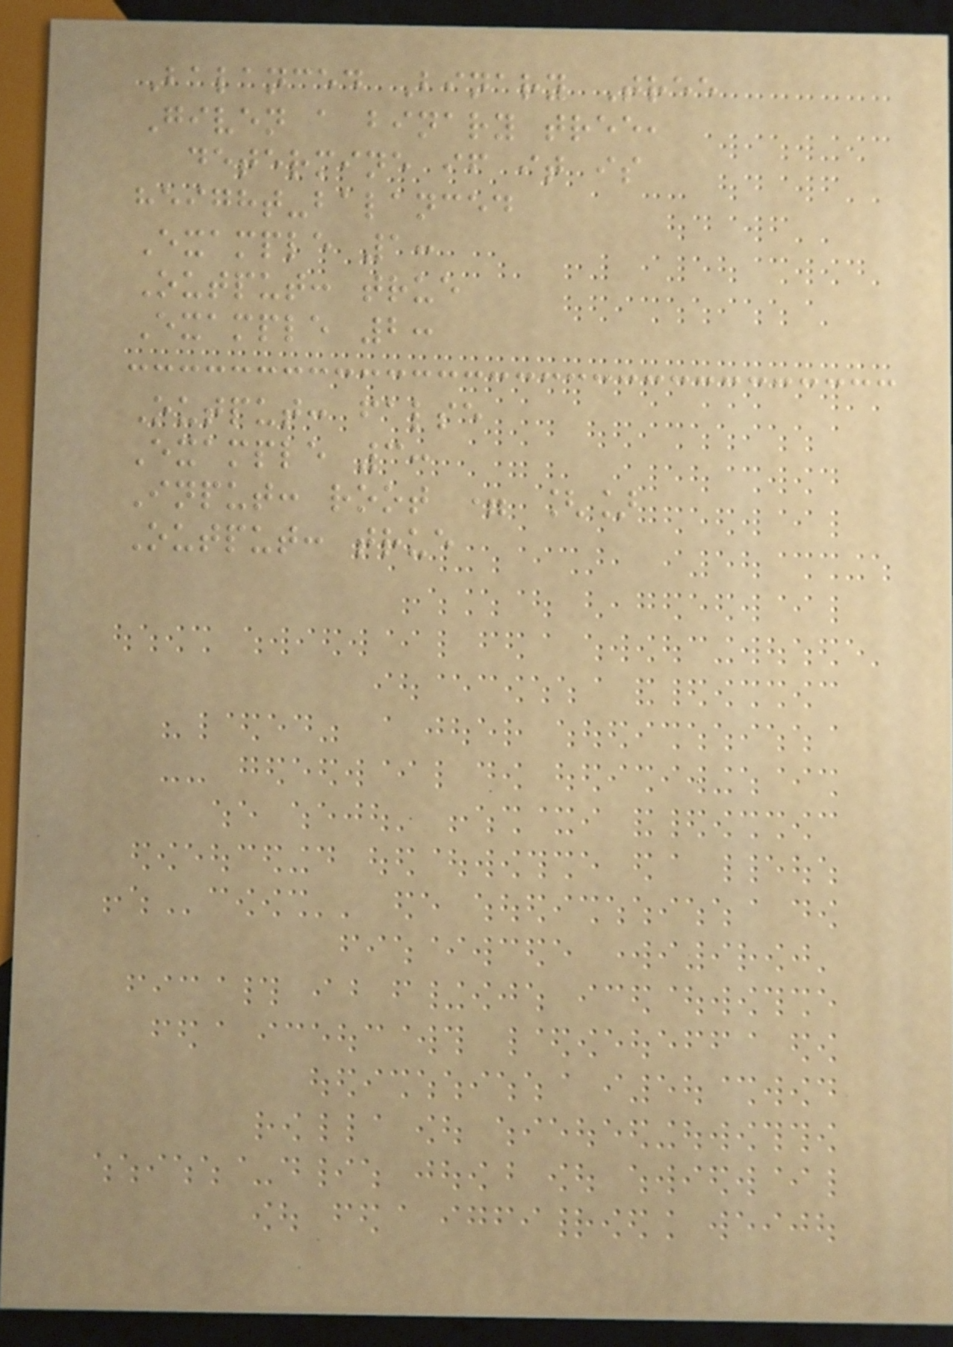Balanced Binary Tree
Given a binary tree,
determine if it is
height-balanced
Example 1:
Output: true
Example 2:
Output: false
Example 3:
Input: root = []
Output: true
